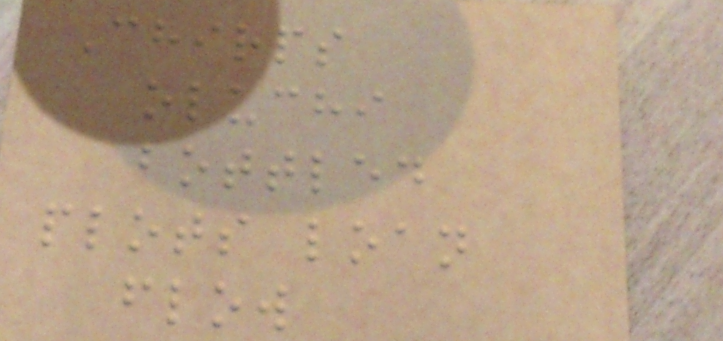Chirps
oluchi
bottled
plots loan
flow
